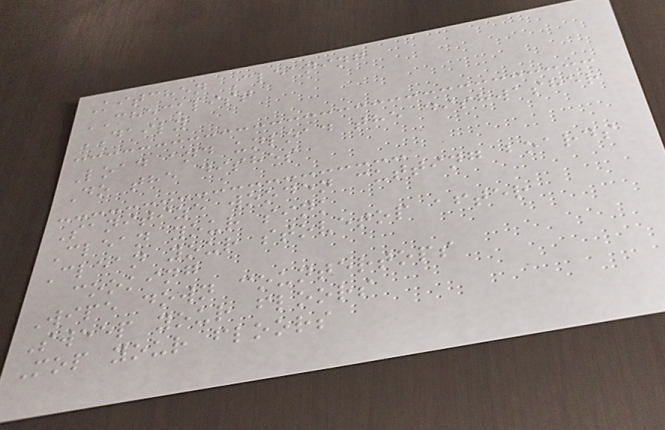Kitchen Cleaning
CHECKLIST
DAILY
Load and unload the dishwasher
Do the dishes
Sanitize wooden cutting boards
Clean your sink
Clean your stovetop after
cooking
Wipe down countertops
Sweep your floors
Mop your floors
